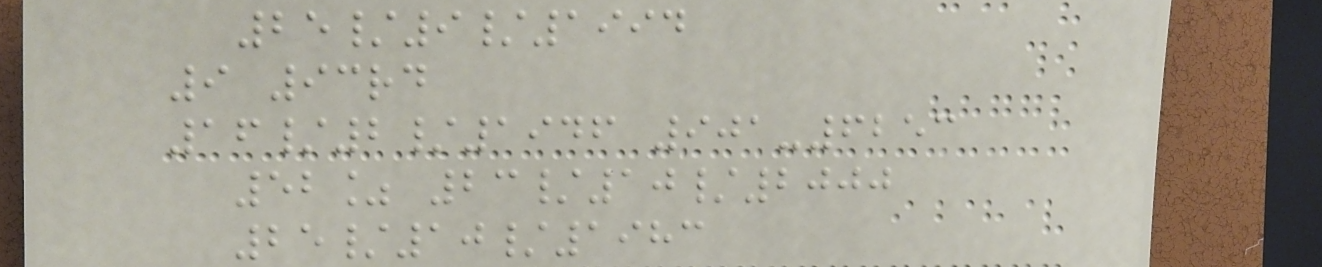25/9/1994
9 93rd
16/2/1946 901-6253
52% 23/10/2000
25/10/1983
